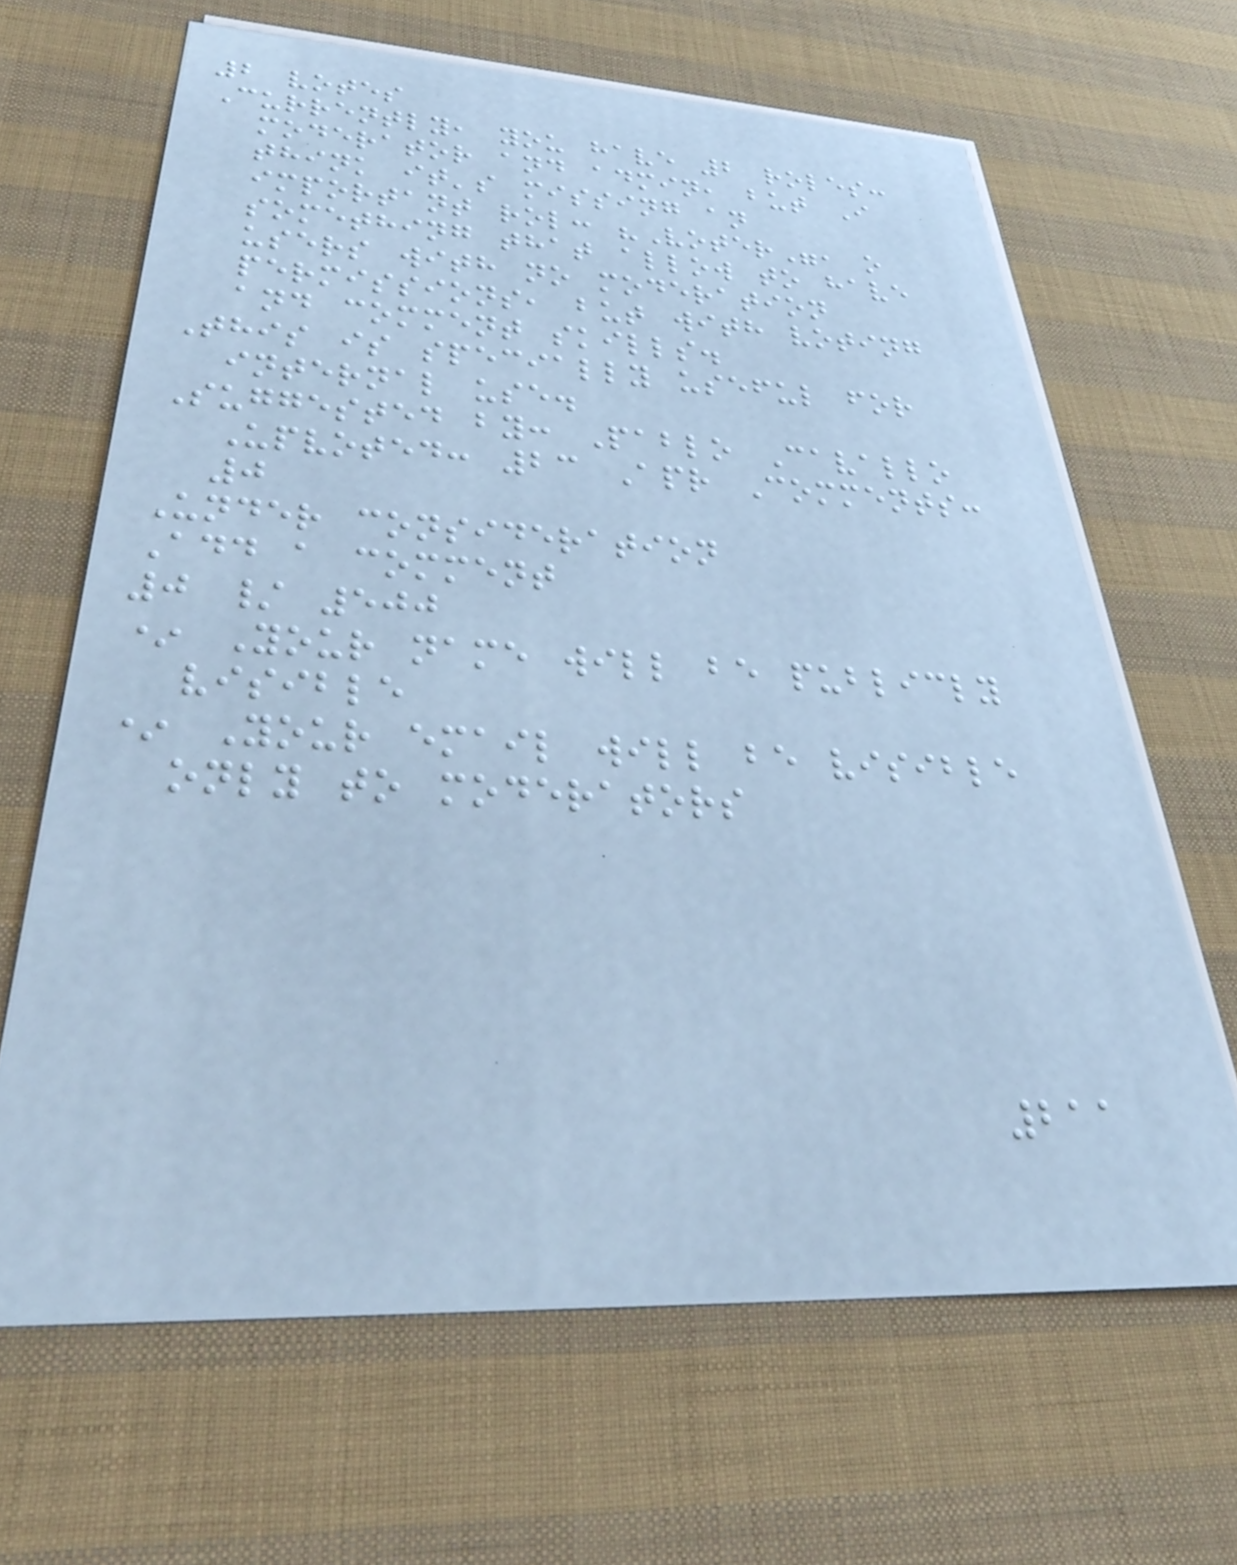2 votes
Currently, you have 2 roles:
moderator and admin, but I
think it's missing an
important rol: "Voter", o
something that allow to have
users with no moderation
permissions, but with voting
and comment skills.
This is specially useful for
internal use.
Suggested by: Pablo Cavallo
Upvoted: 23 Apr Comments:
0
Under consideration
Add a comment
0 / 500
* Your name will be publicly
visible
* Your email will be visible
only to moderators
211
